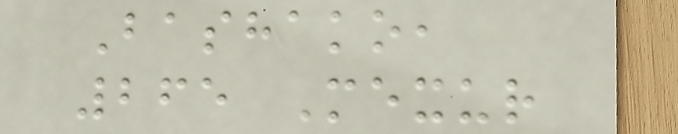Bashako,
265 Mexur
